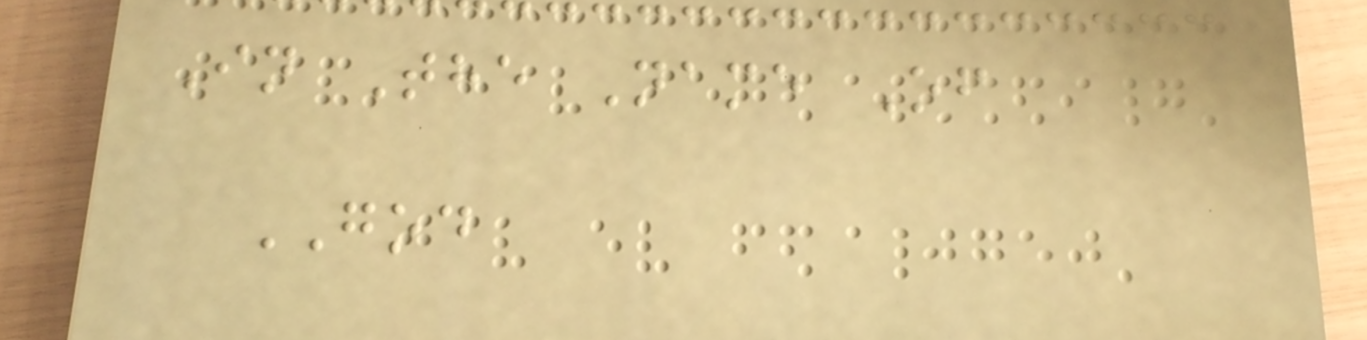In The Name Of
GOD
